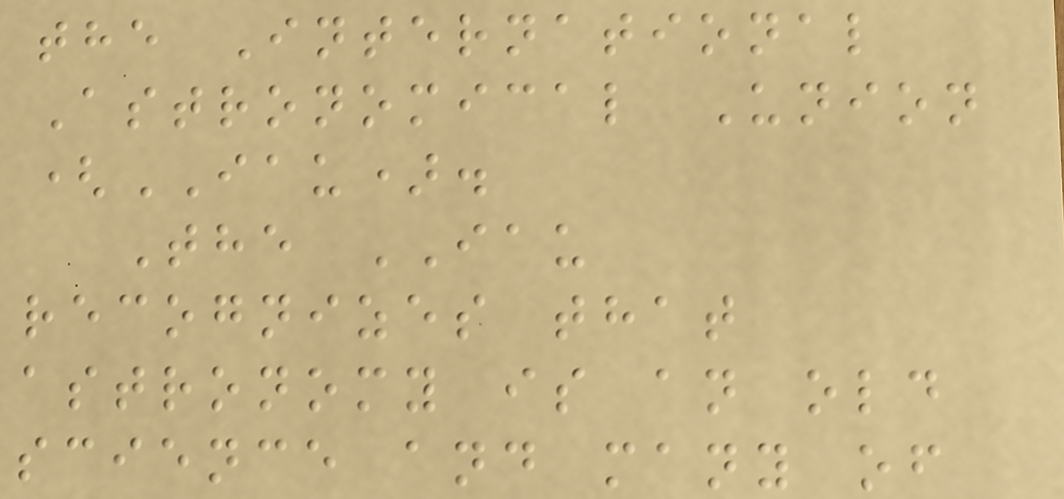the International
Astronomical Union
(IAU).
The IAU
recognizes that
astronomy is an old
science and many of
